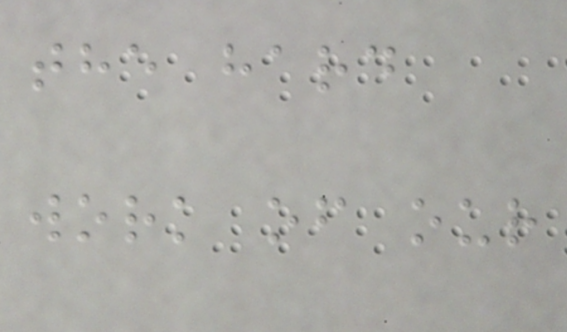the hard
work of our
